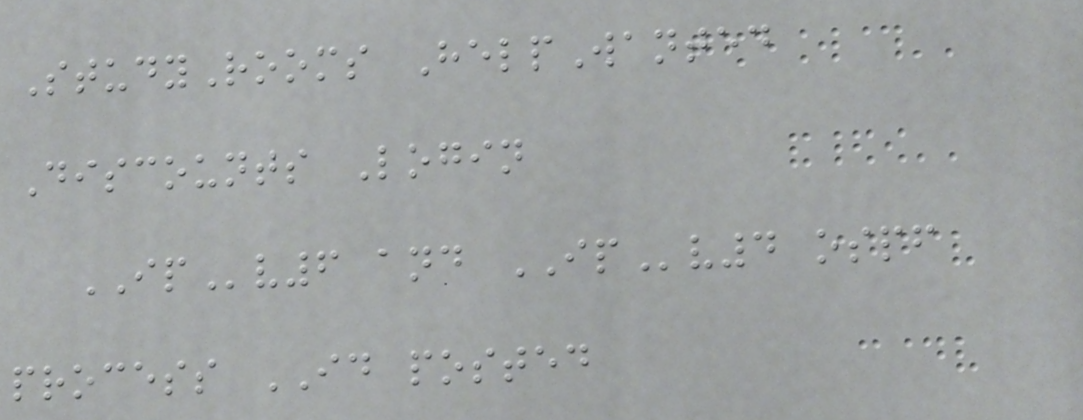StudyRooms HelpWanted
Discounts Login
IPv6 and IPv4 ospf
process ID posted
